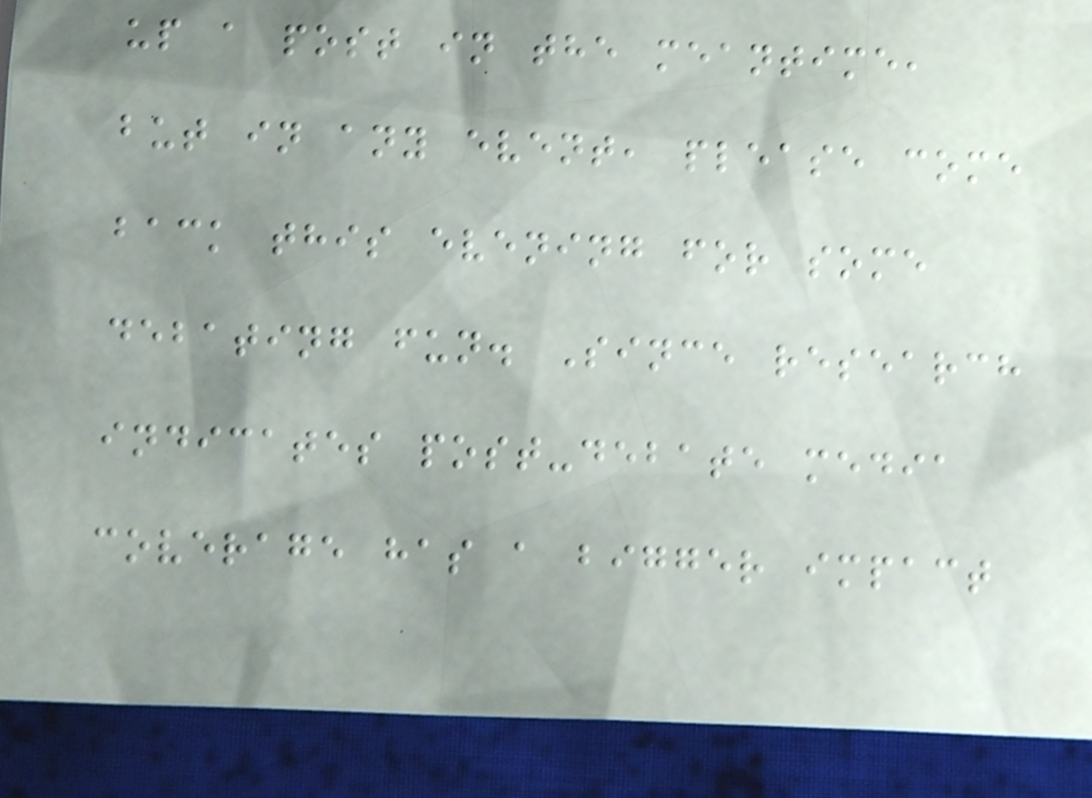up a post in the meantime,
but in any event, please come
back this evening for some
debating fun. Since research
indicates post-debate media
coverage has a bigger impact
